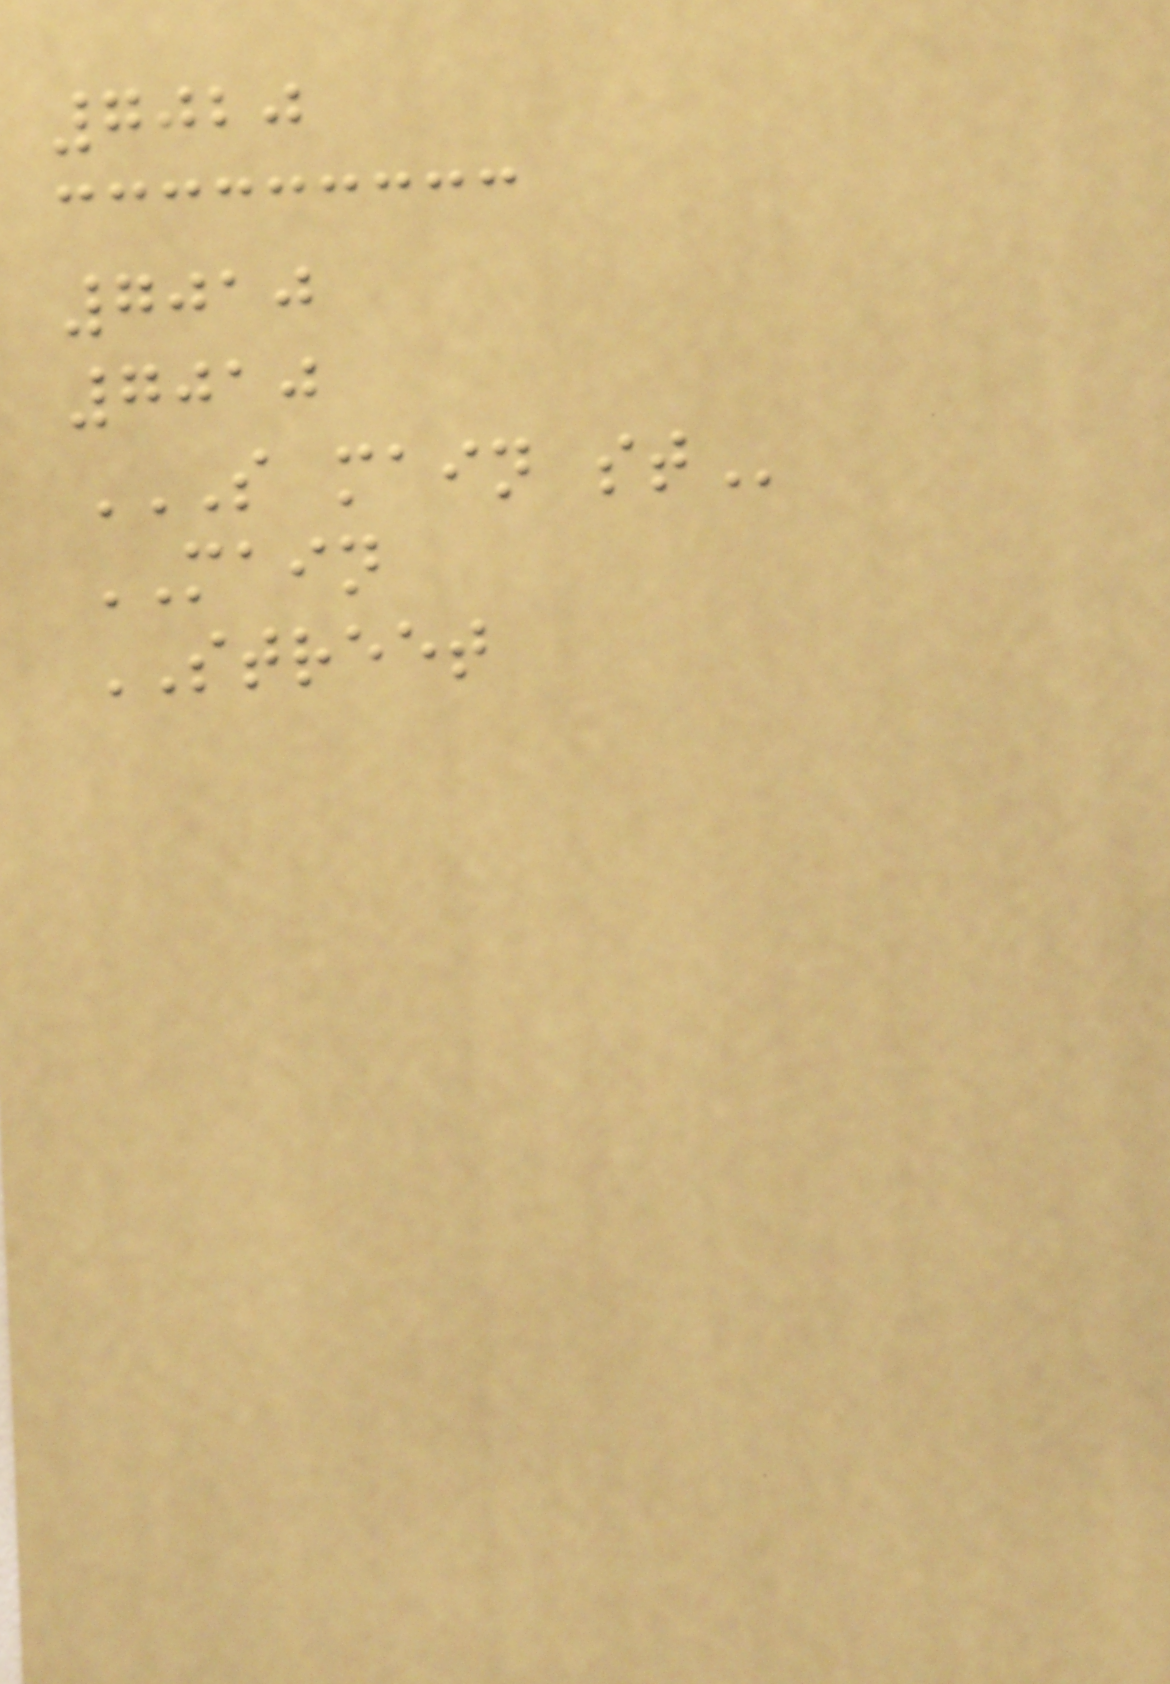7020
7010
7010
S MAIN ST
MAIN
STREET
